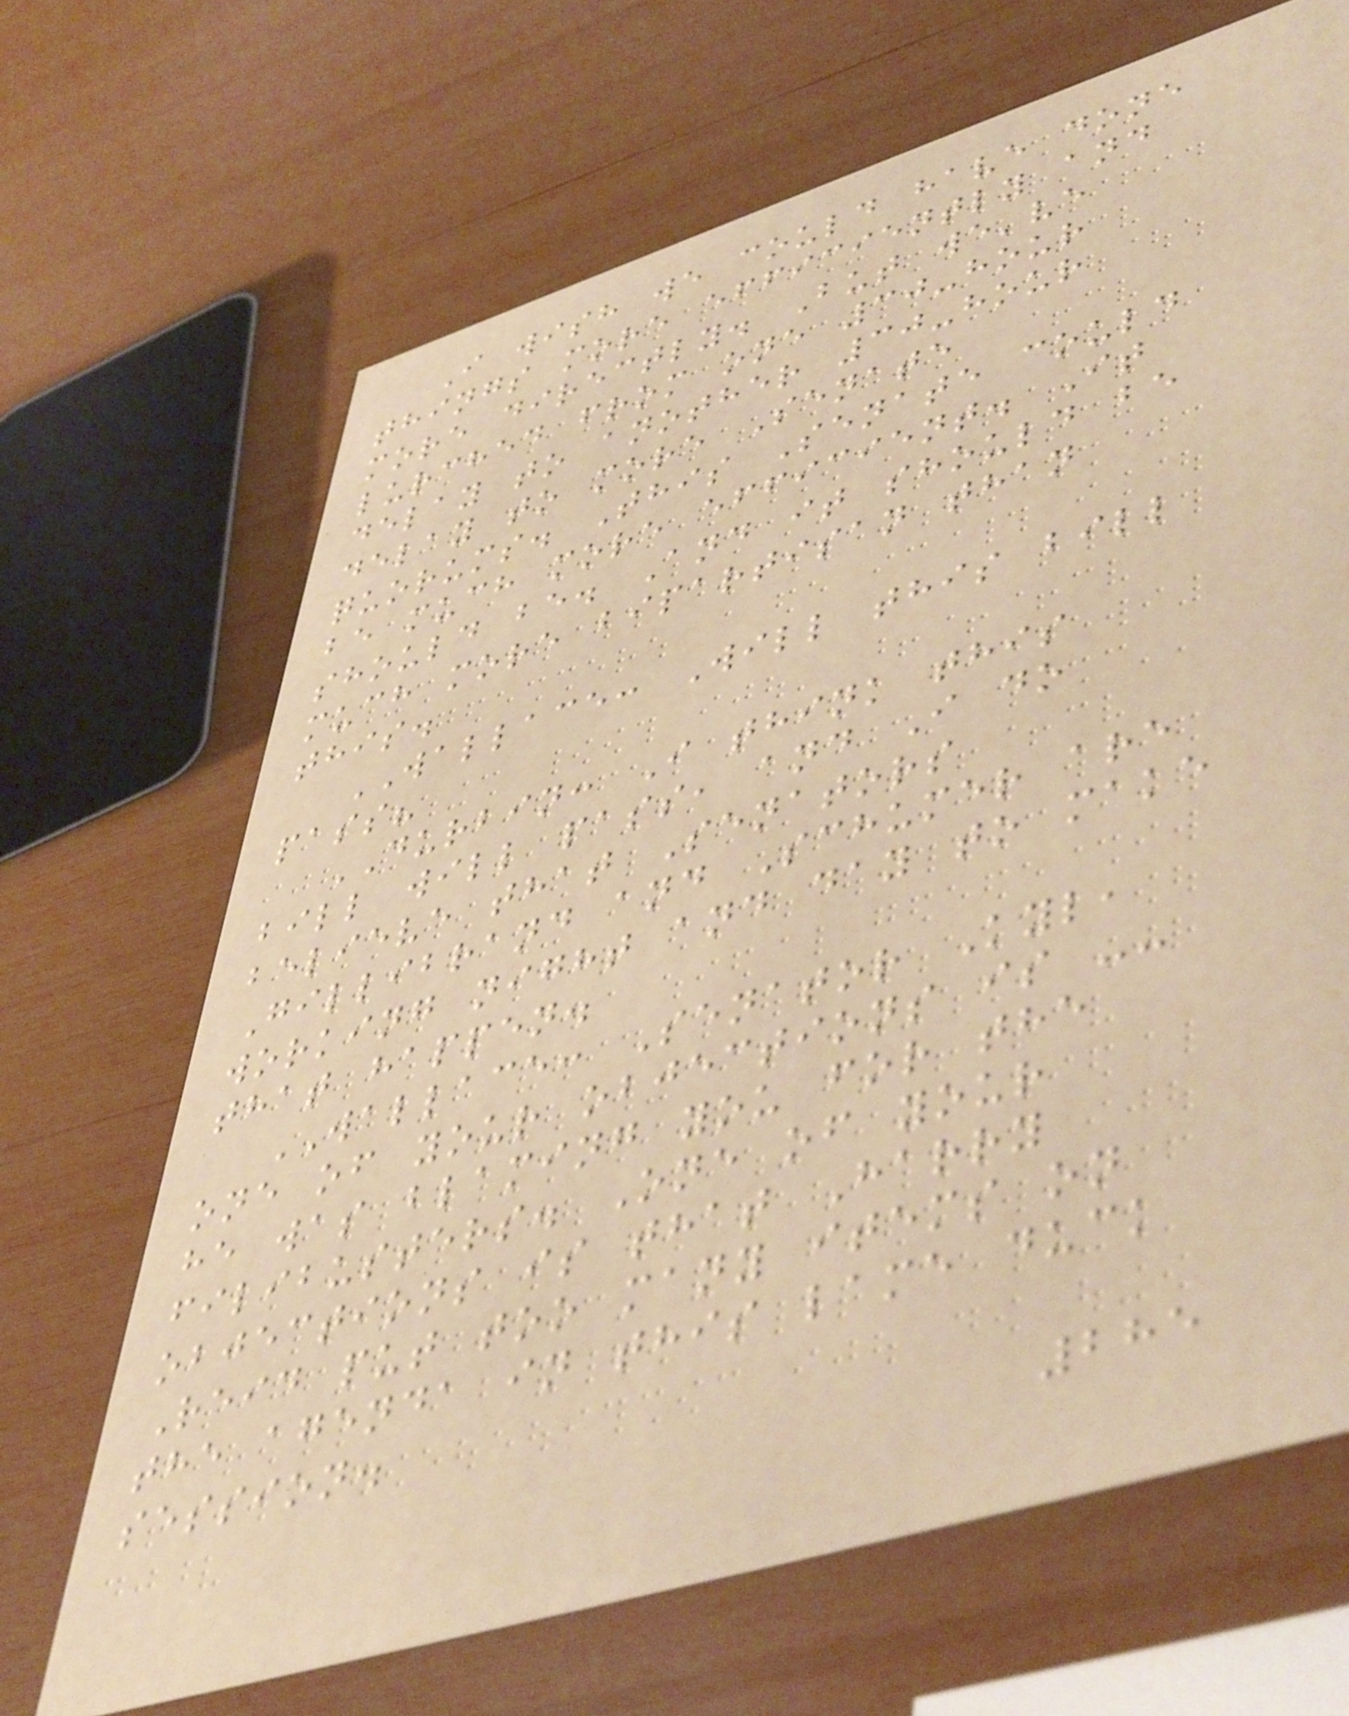I wish we could have done
things more efficiently and
more directly. But we've
lurched from one 30-hour
delay to another 30-hour
delay to more Senate
quorums. This Senate could
be much more efficient. It
should be. And it should be
much more bipartisan than
this.
WALLACE: Will this bill
pass?
DURBIN: I think this
bill will pass, and I do
believe that Senators
Gillibrand and Schumer are
working night and day to make
that happen.
WALLACE: Senator Kyl,
one of your objections is --
he was blaming you for the
filibusters. One of your
objections is that Harry
Reid put too many items on
the agenda in this lame duck
session.
285
